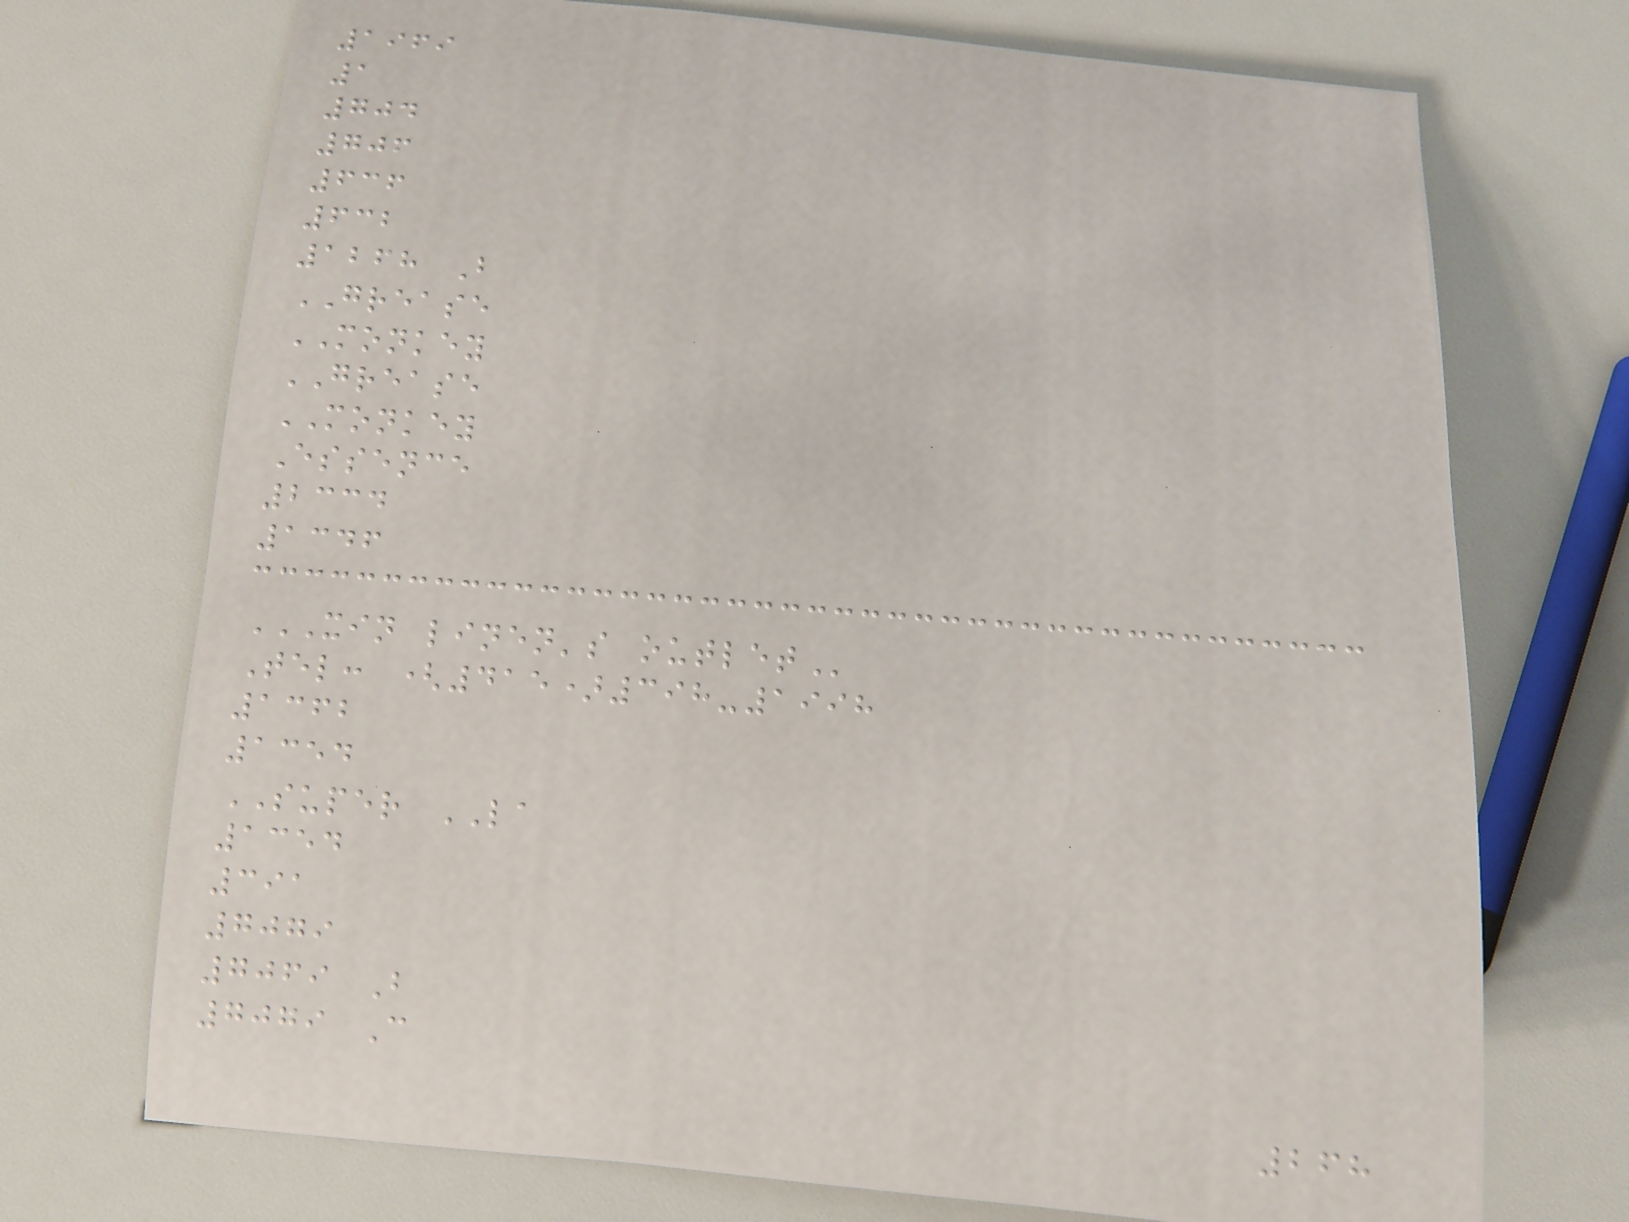1969
1
704
706
636
632
1268 B
GREASE
MONKEY
GREASE
MONKEY
Essence
2334
1346
XIN LINEN'S OUTLET
Tel: (415)398-1998
1362
1354
SUPER LA
1354
391
7079
7069 B
7079 C
268
